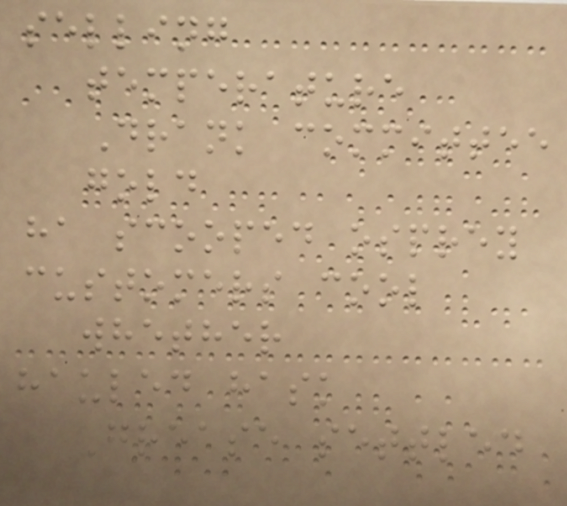selling
temperature
Drank committee
gold
ha scooped osprey
customers cool
whether
hauled hask
Grease settled
